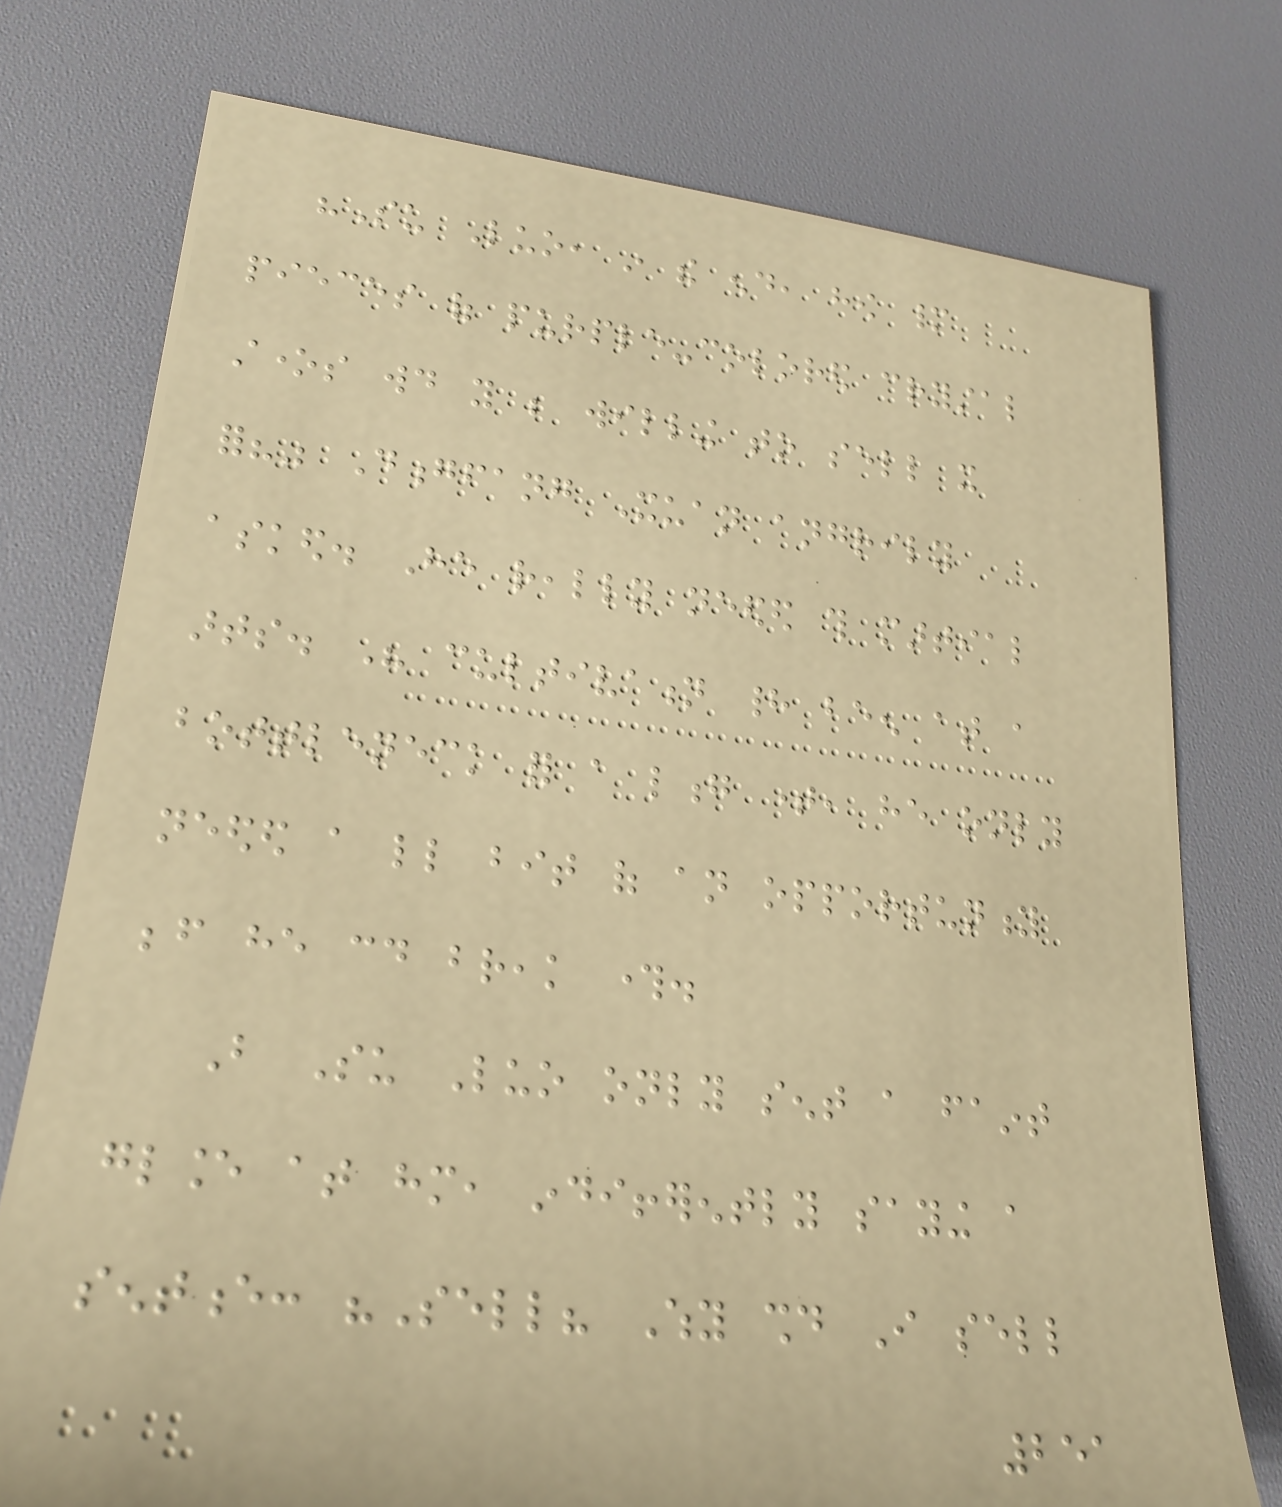"Su Luo, in the end, how many
pieces of purple-colored crystal
stones would you be willing to sell it
for?" Dongfang Xuan angrily
asked. He really needed this martial
arts. His cultivation had been at a
bottleneck for a long time, he only
needed a little bit of an opportunity
before he could break through.
But Su Luo only sent a faint
glance at him, indifferently saying a
sentence: "Sell? Why should I sell
251
